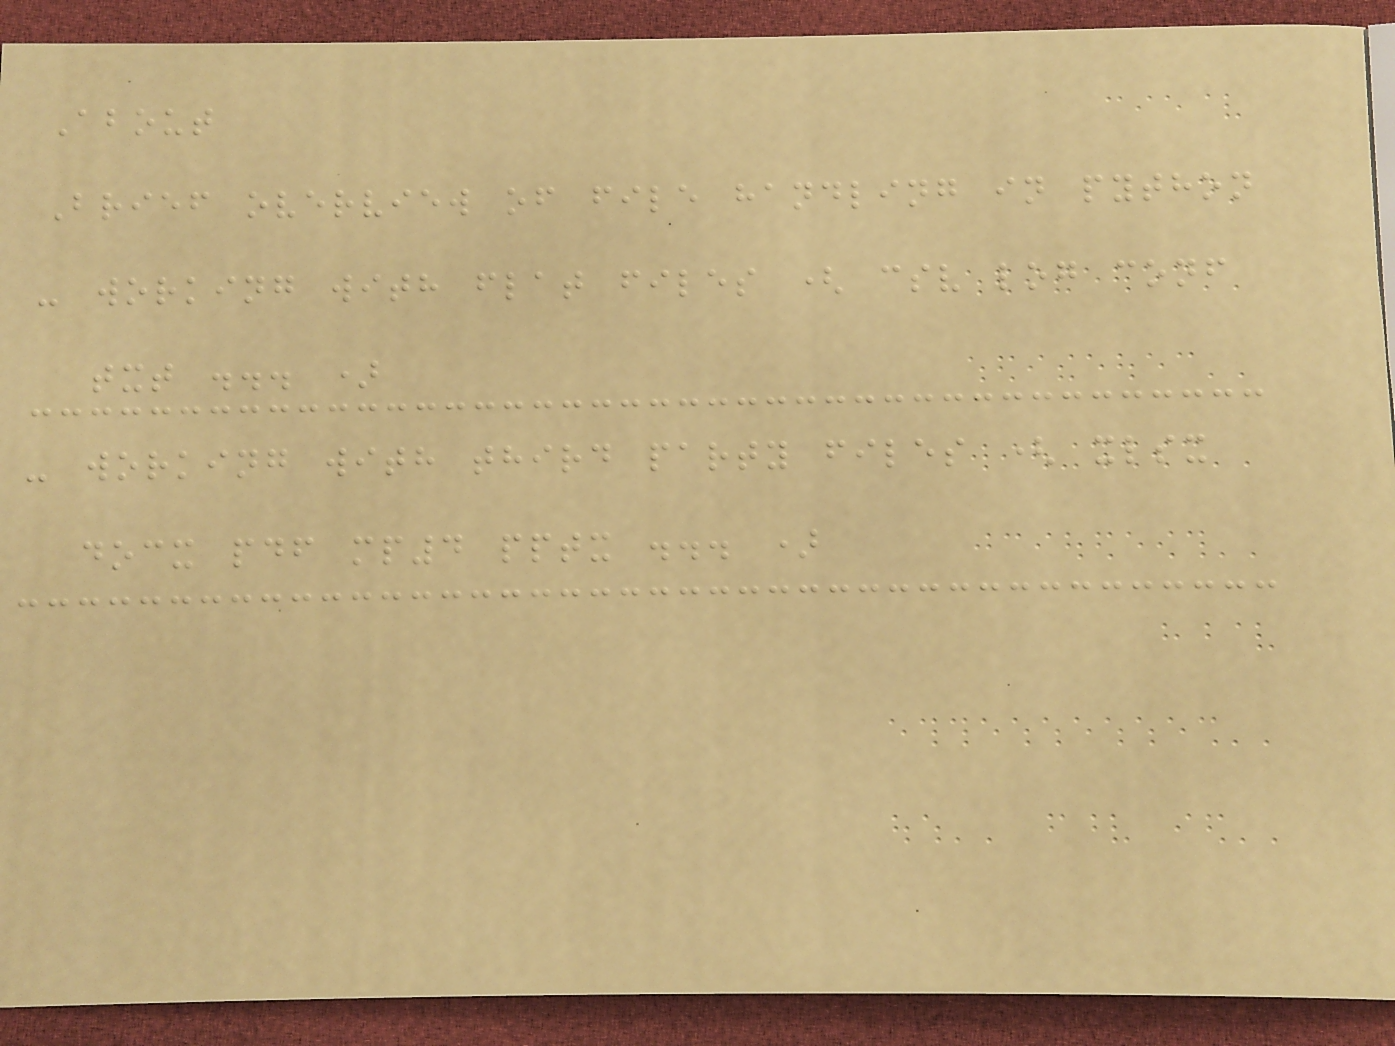About
Brief overview of file handling in python
- working with flat files ( csv log conf
txt ... )
- working with third party files ( xlsx
docx pdf mp4 pptx ... )
